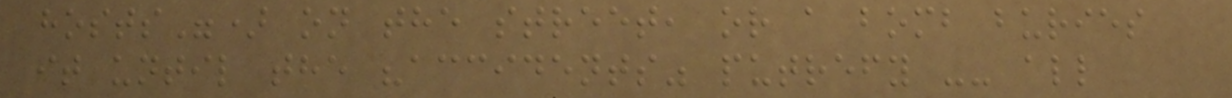hosts") on the street, or a bomb buries
it until the "accidents" putrefy -- all
